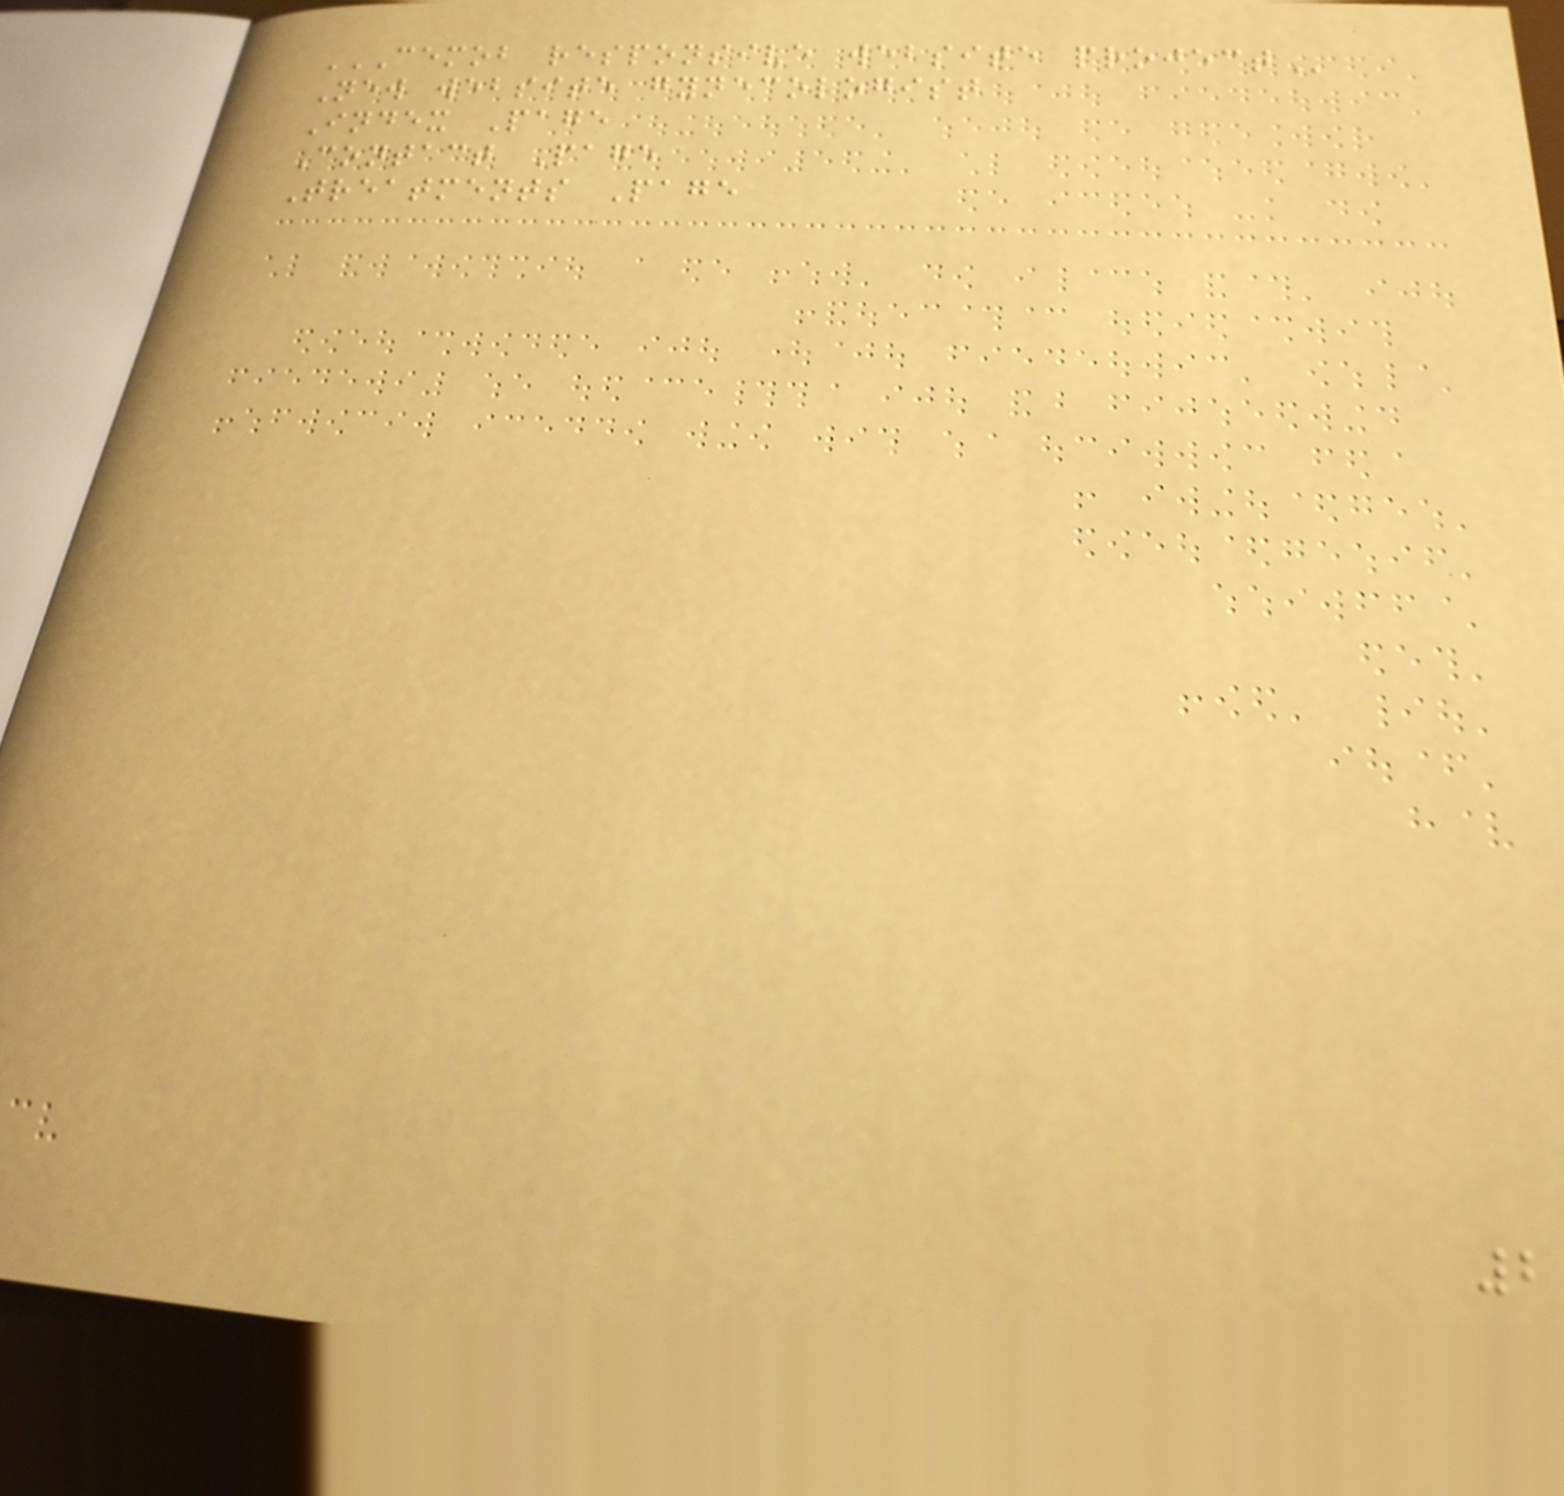CEMOB RESPONSIVE WEBSITE PROJECT
New website gynecologist
Index Page
Contact Page
Treatments Page
2
